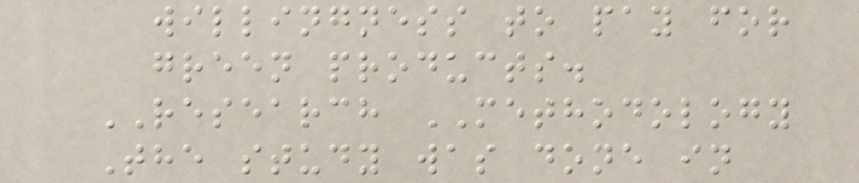willingness to pay for
green products.
RESEARCH METHODOLOGY
The study was done in
